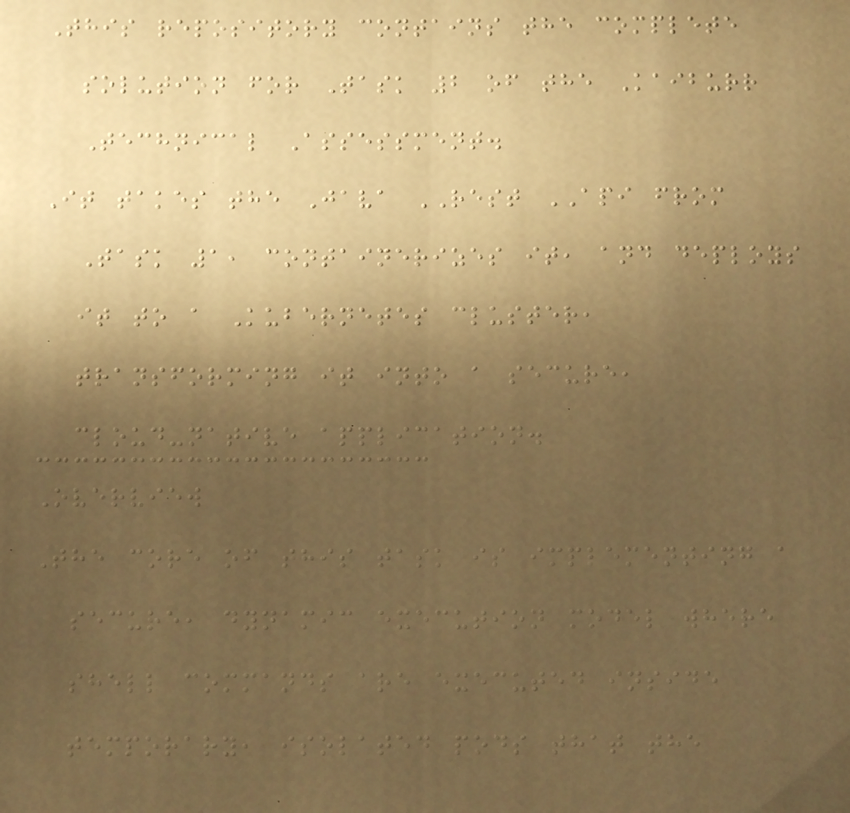This repository contains the complete
solution for Task 2 of the Kaiburr
Technical Assessment.
It takes the Java REST API from
Task 1, containerizes it, and deploys
it to a Kubernetes cluster,
transforming it into a secure,
cloud-native application.
Overview
The core of this task is implementing a
secure, dynamic execution model where
shell commands are executed inside
temporary, isolated pods that the
